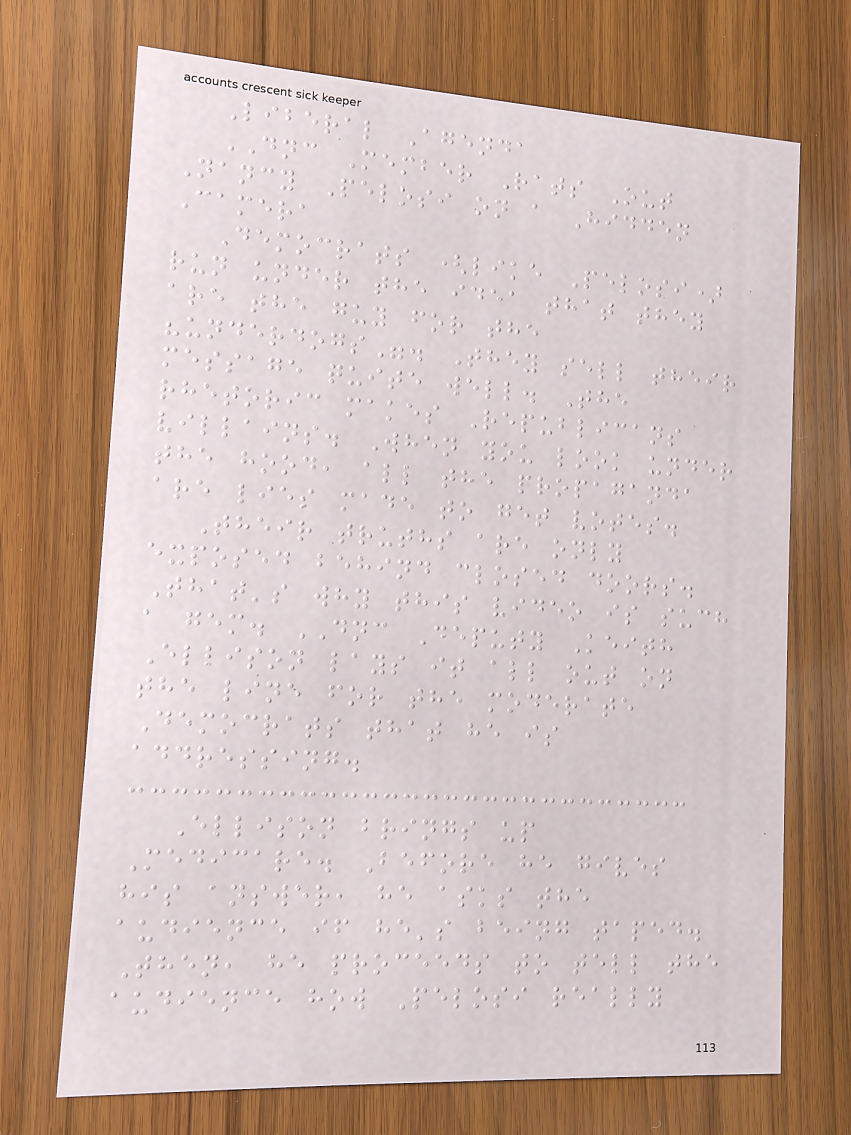Liberal Agenda
DNC Member Rats Out
Nancy Pelosi on a Hidden
Camera
Democrats (like Pelosi)
run under the idea that they
are the guy for the
"underdogs". They sell their
message quite well. The
rhetoric makes Republicans
villains. When you look under
the hood, all the propaganda
are lies made to get votes.
Their truths are only
exposed behind closed doors.
That's why this video is such
a gem. DNC Deputy Keith
Ellison lays it all out on
the line for the moderate
Democrats that he is
addressing.
Ellison brings up
Medicare. Before he gives
his answer, he asks the
audience if he's being taped.
Then, he proceeds to tell the
audience how Pelosi really
